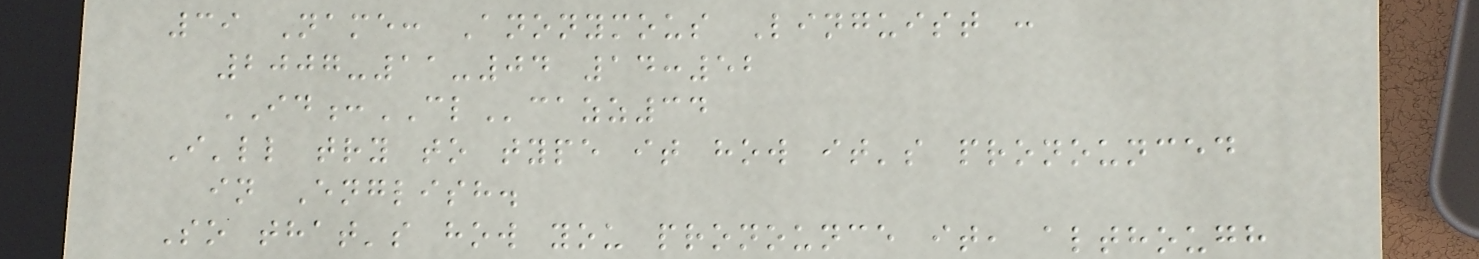39 Name: Anonymous Linguist :
2007-11-04 14:52
ID:CLcazz34
I'll try to type it how it's pronounced
in English.
So that's how you pronounce it, although
